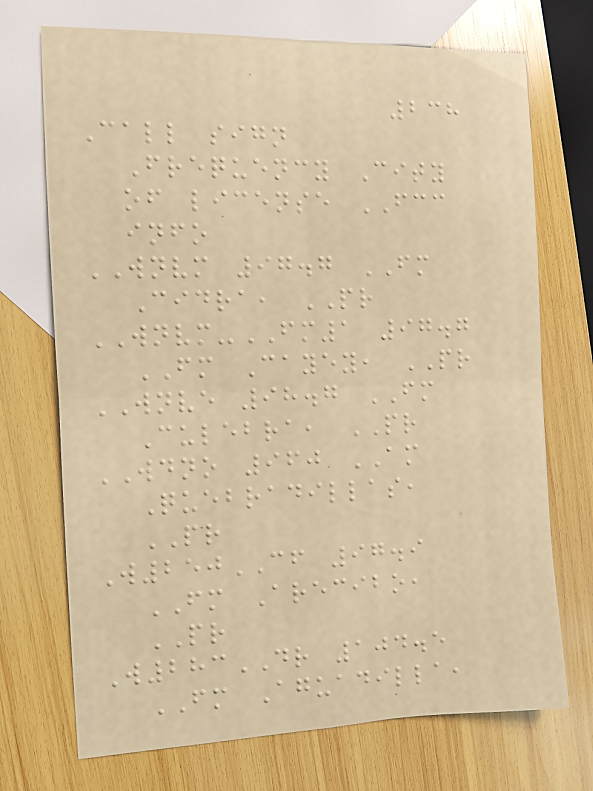238
Call sign
Frequency City
of license FCC
info
WNVM 97.7 FM
Cidra, PR
WNVM-FM1 97.7
FM Cayey, PR
WNVE 98.7 FM
Culebra, PR
WDNO 960 AM
Quebradillas,
PR
W250CF 97.9
FM Arecibo,
PR
W283DR 104.5
FM Aguadilla,
